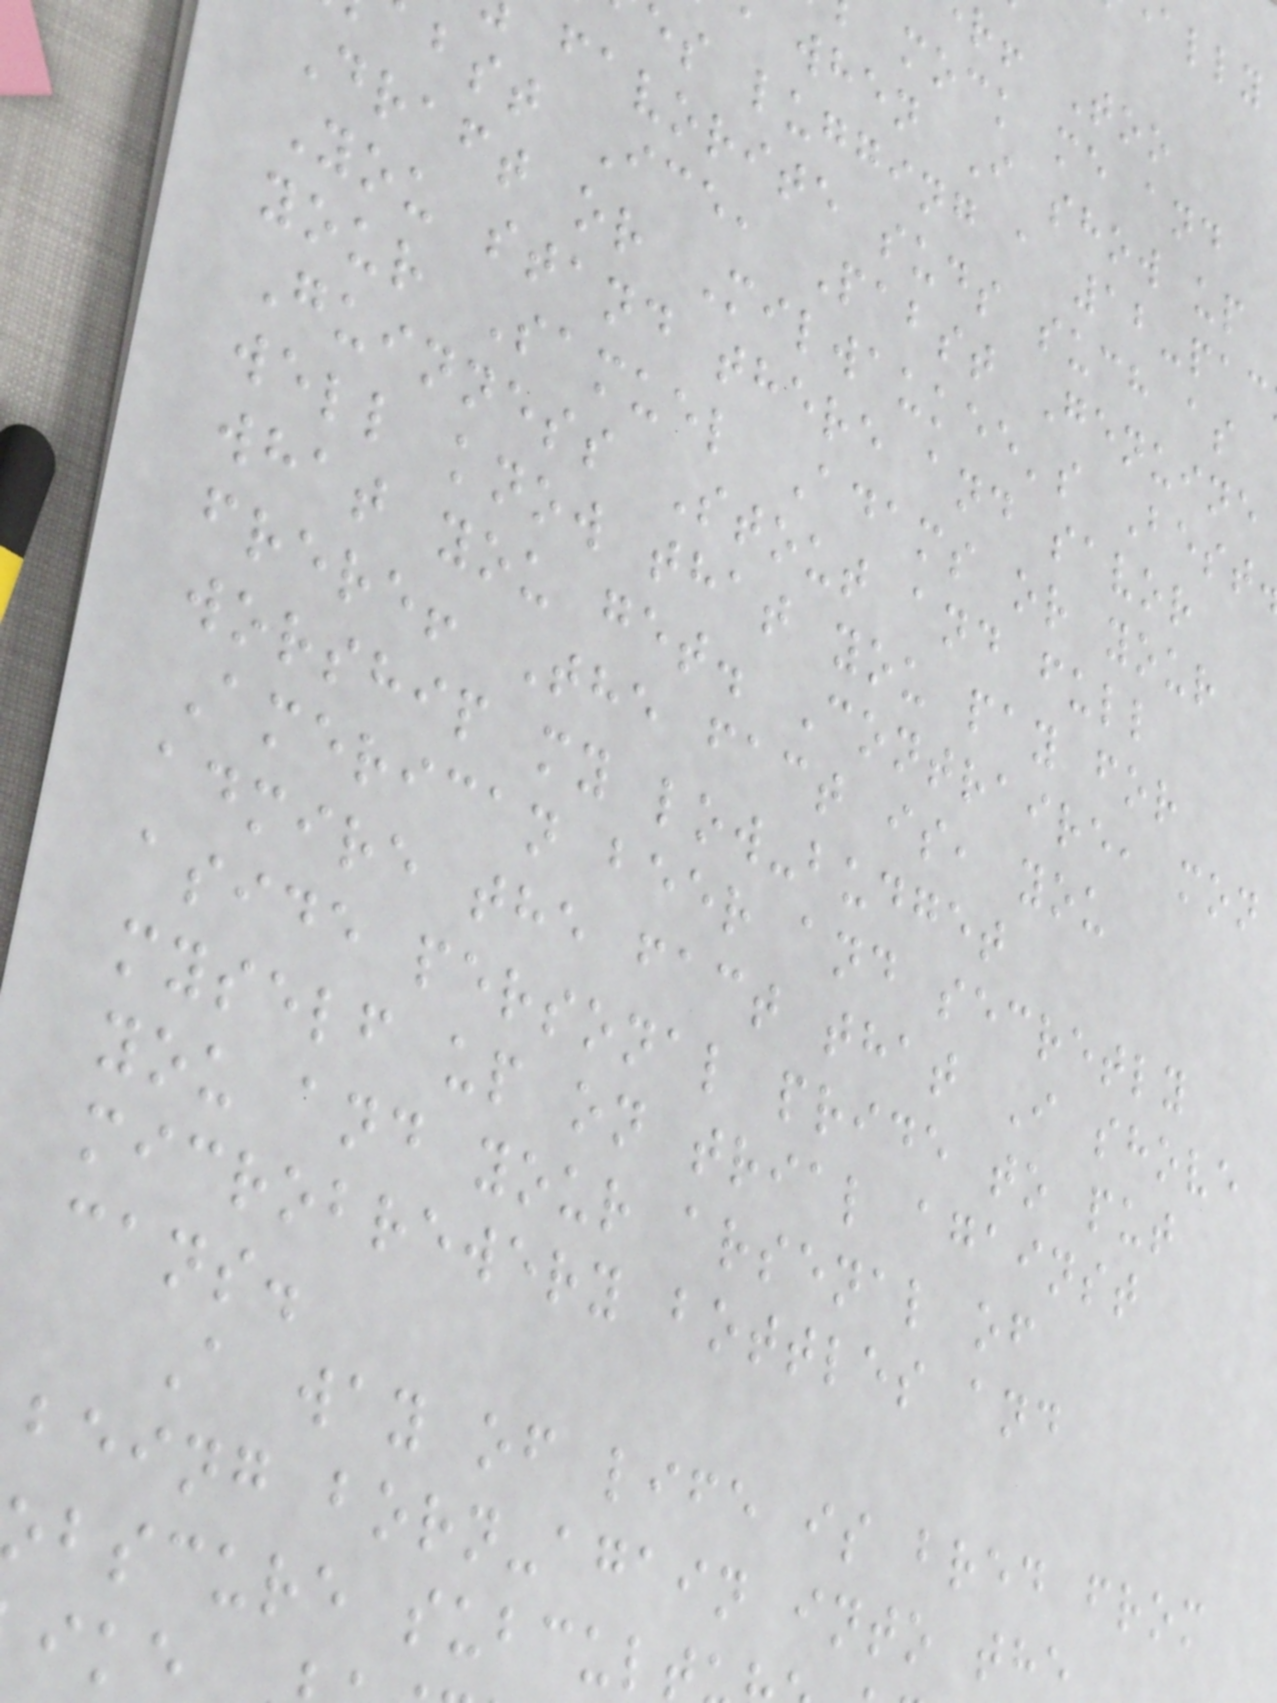r! Too
mock me and
when I show up
es lugging a 12-pac
favorite suds such as
bst Ice, Pabst Genuine
Draft or Milwaukee's Best
You stand there and savor
your Samuel Adams or your
Guinness Stout and full
well know that you pay for
what you get. Contraire, mon
frere! The fact is, you
worship my low-budget
American beer and secretly
admire the fact that I shove
aside personal pride to put
myself up on trial against
you and your arsenal of
microbrewery bottles and
cans.
A way of life is bred from
being born-again into the
obscure subcult
